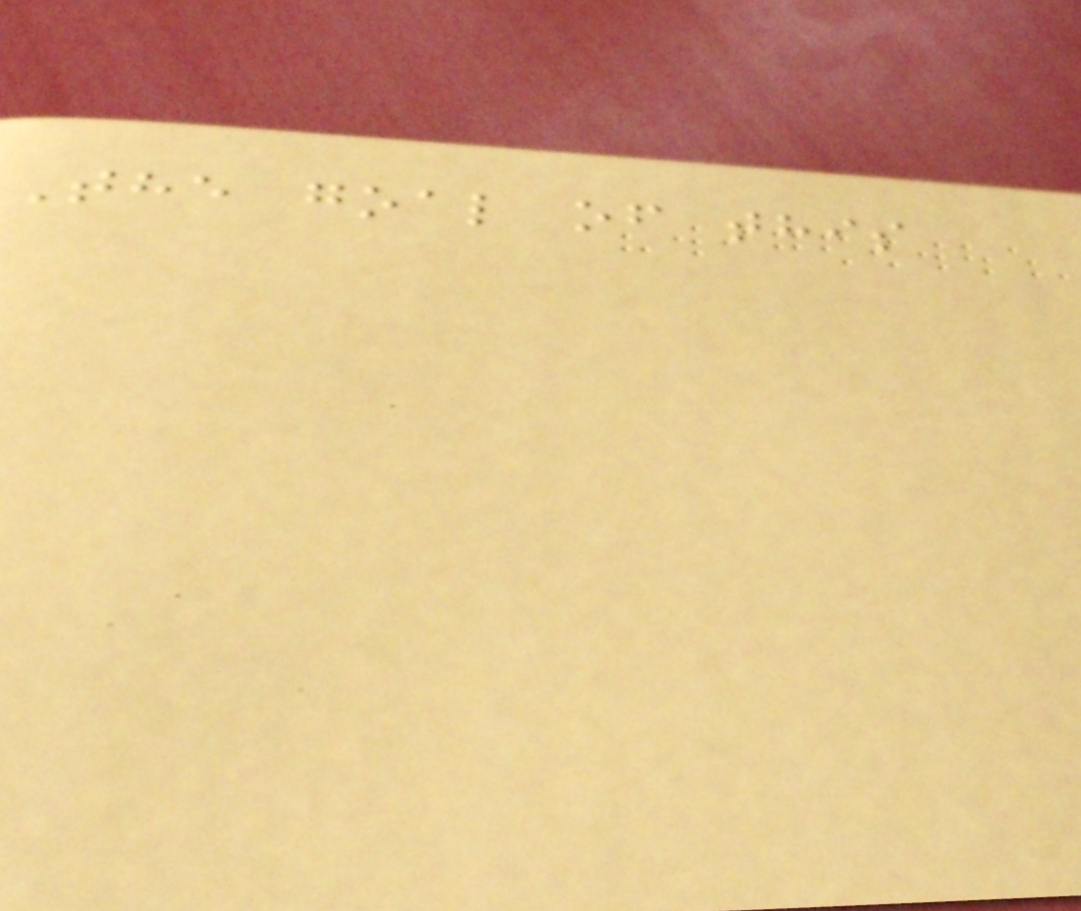The goal of this
